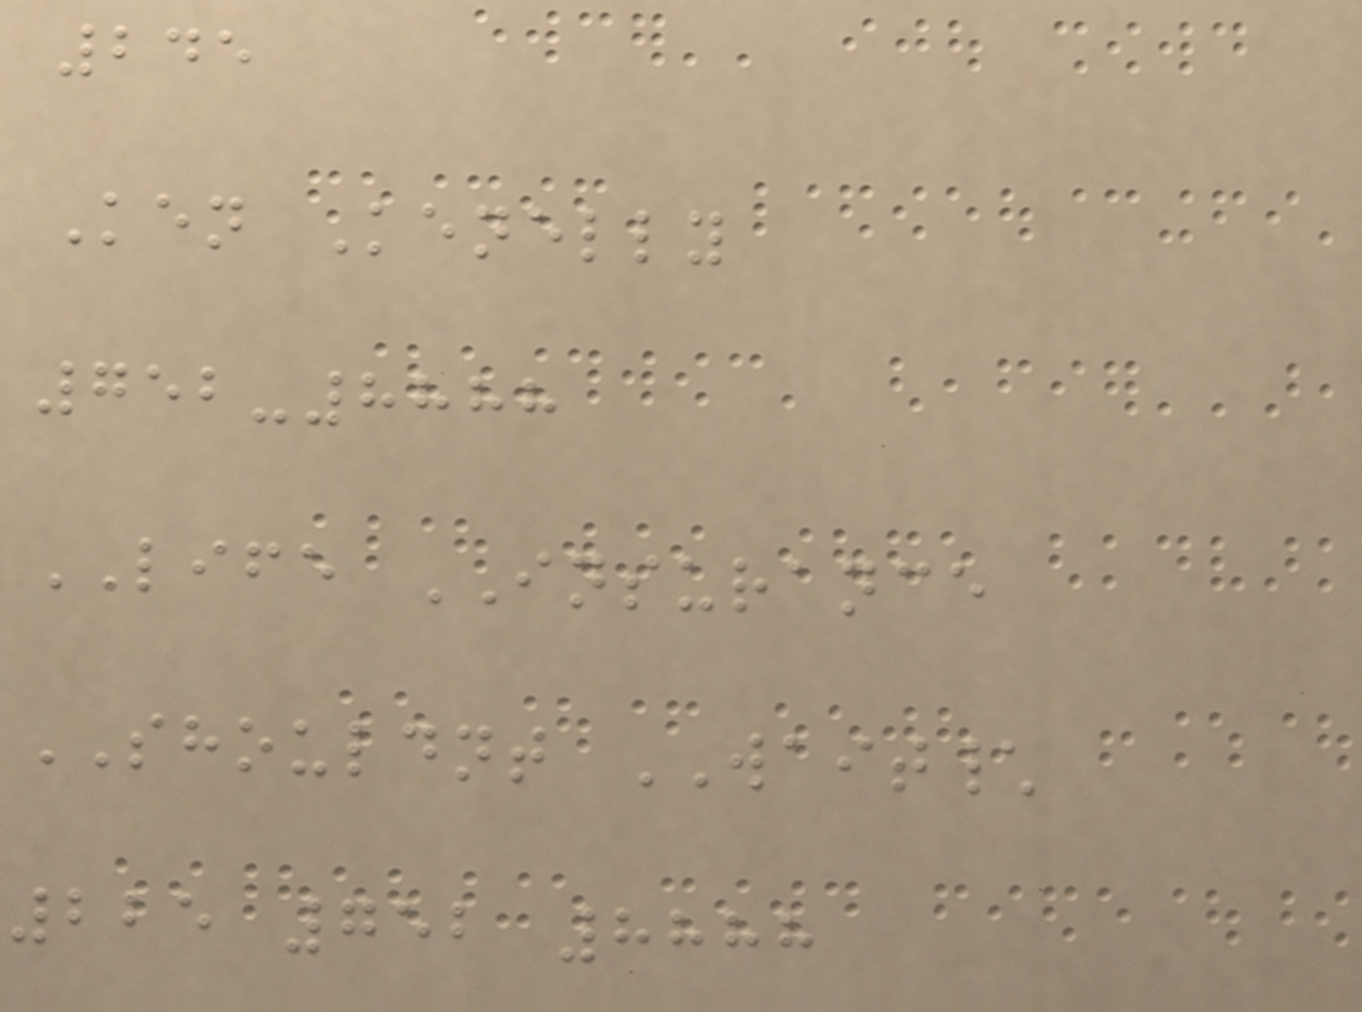245
Ken Kenelly
752-8888
LIFE INSURANCE
SHOULDNT WAIT\
225 752 8888
